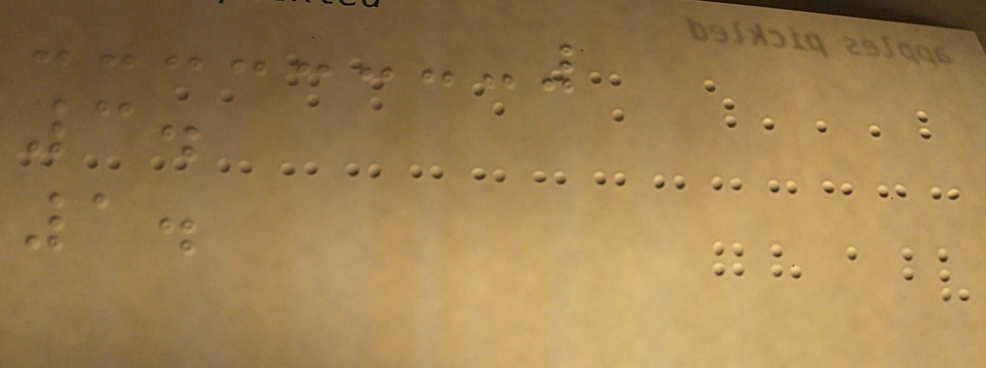3.
1.
